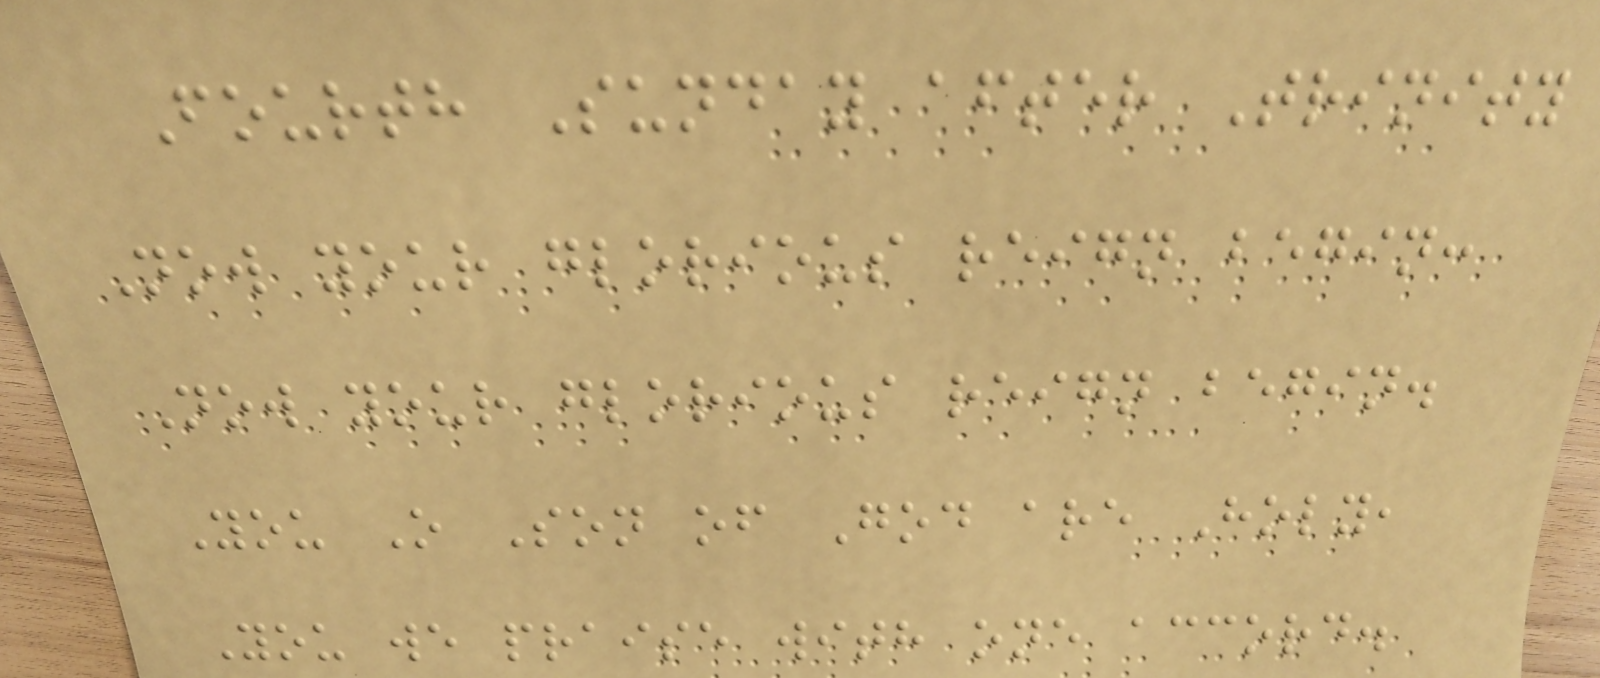Fourth Sunday after Trinity
Now your glorious reign begin:
Now your glorious reign begin.
You O Son of God are Holy,
You we praise with one accord.
